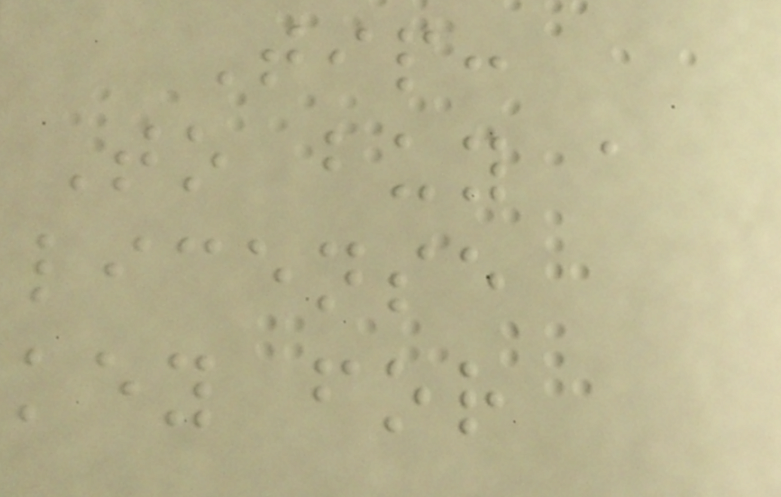Tip:
To buy a
license
key for
